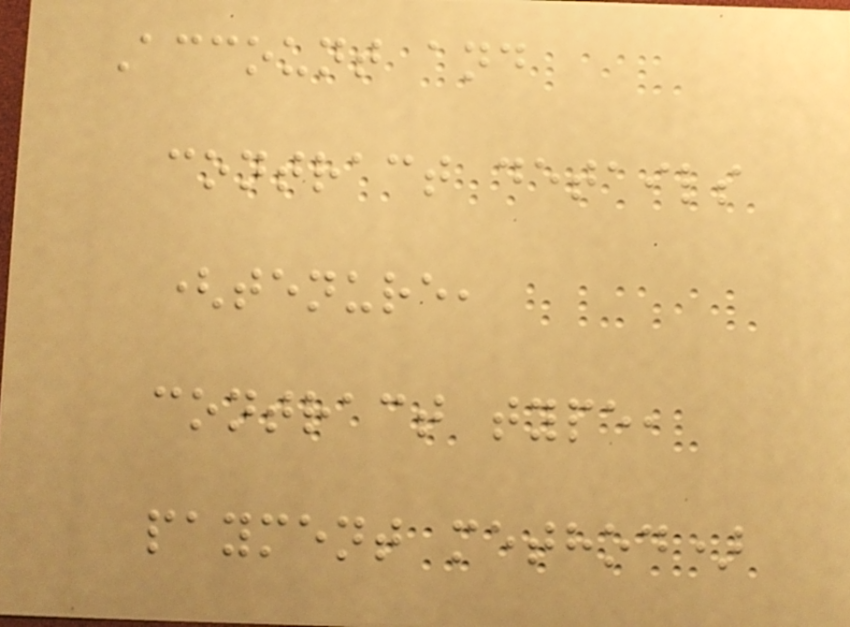Account and
contract details
(tenure,
contract type,
payment method)
